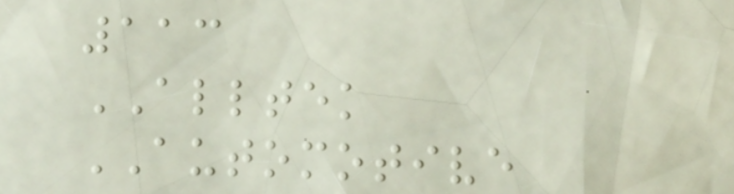113
ALLTEK
AUTOMOTIVE
